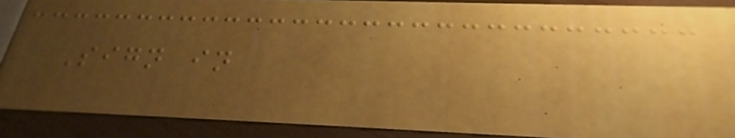Sign in
